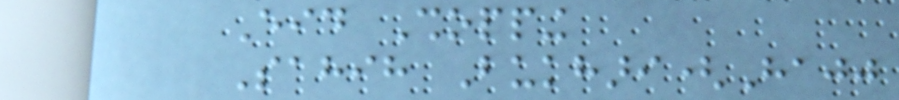Eid Shopping
Sahih Bukhari(Hajj
